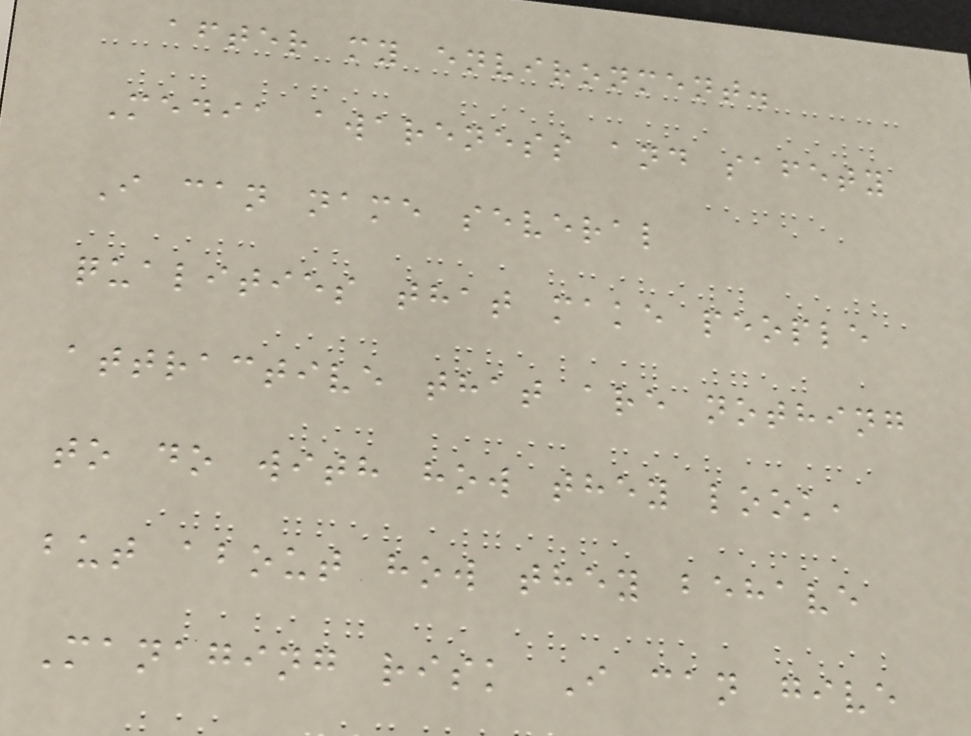after my environment.
Media awareness and safety
I can name several
qualities that make people
attractive that are nothing
to do with how they look,
but about how they behave
Managing risk I can give
